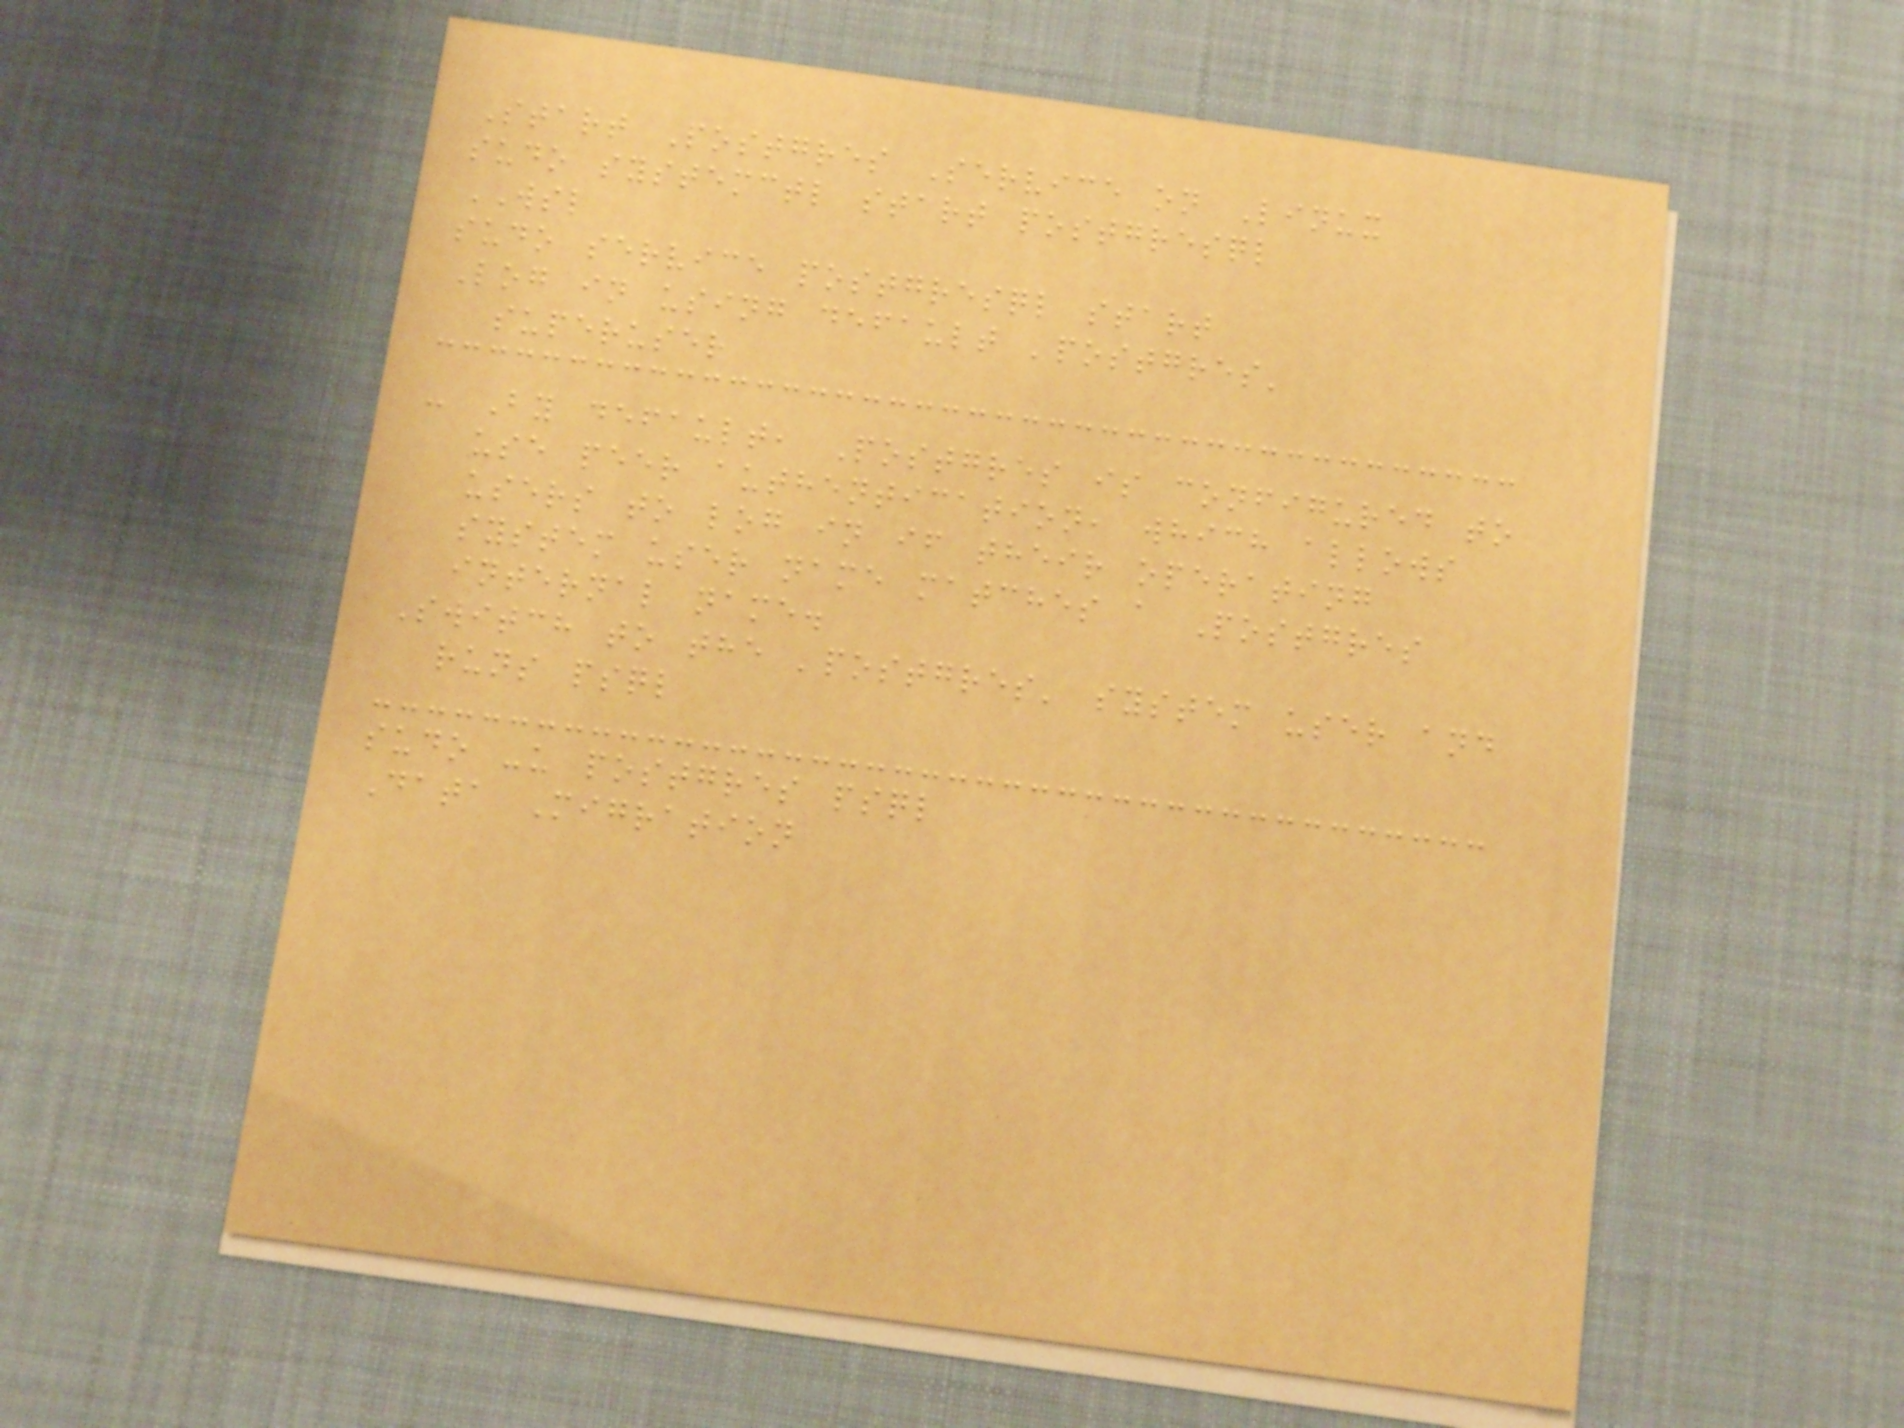Start Postgres Service on Linux
sudo systemctl start postgresql
WSL
sudo service postgresql start
Log in using default 'postgres'
superuser
- By default, Postgres is configured to
use peer authentication, which allows
users to log in if their operating
system user name matches a Postgres
internal name.
Switch to the 'postgres' system user and
runs psql
sudo -u postgres psql
Data Migration
